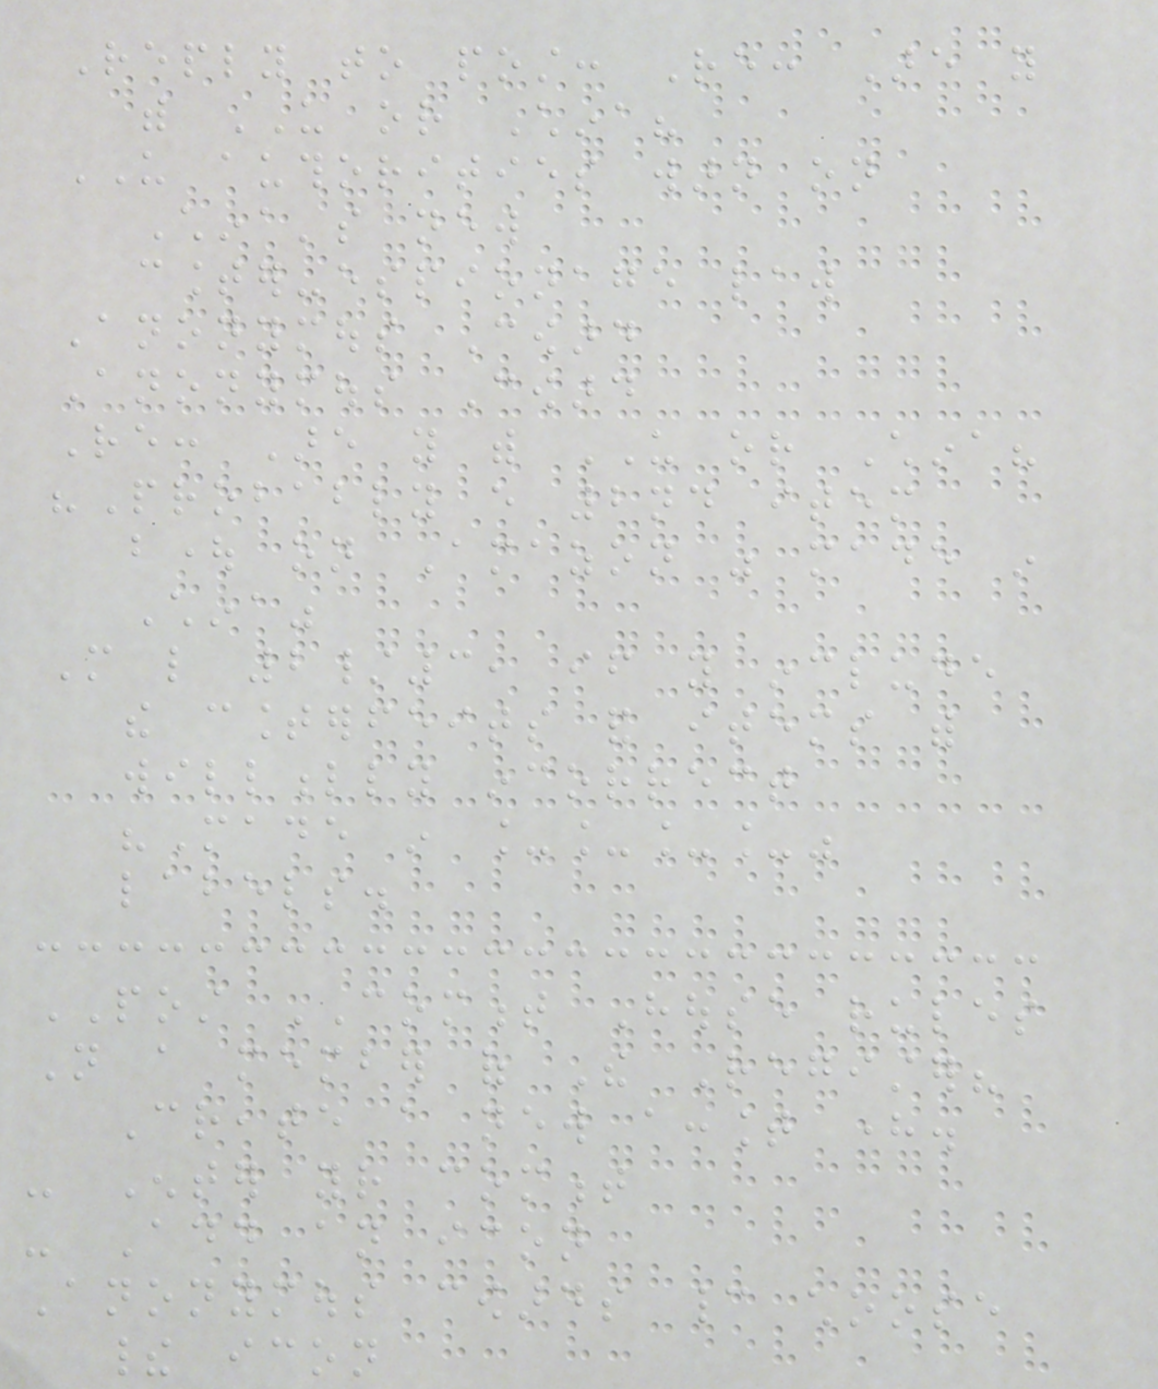Reply to post: Re: Are you
with US or China?
US authorities warn on
China's new
counter-espionage law
Anonymous Coward
Anonymous Coward
Re: Are you with US or China?
"Probably every 2nd item
bought on Amazon was made in
China"
More like 2/3, if you include
the counterfeits and items with
willfully incorrect
"Made in ____"
labels.
POST COMMENT House rules
Not a member of The Register?
Create a new account here.
- Enter your comment
- Add an icon
Anonymous cowards cannot choose
their icon
